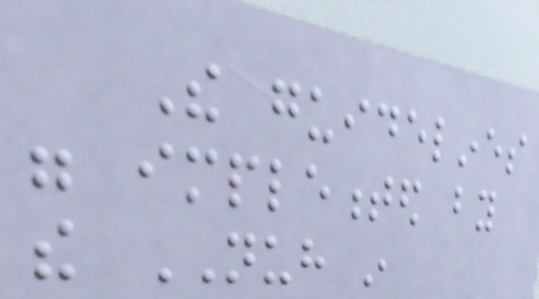The guidelines
were implemented by
the NUH in
